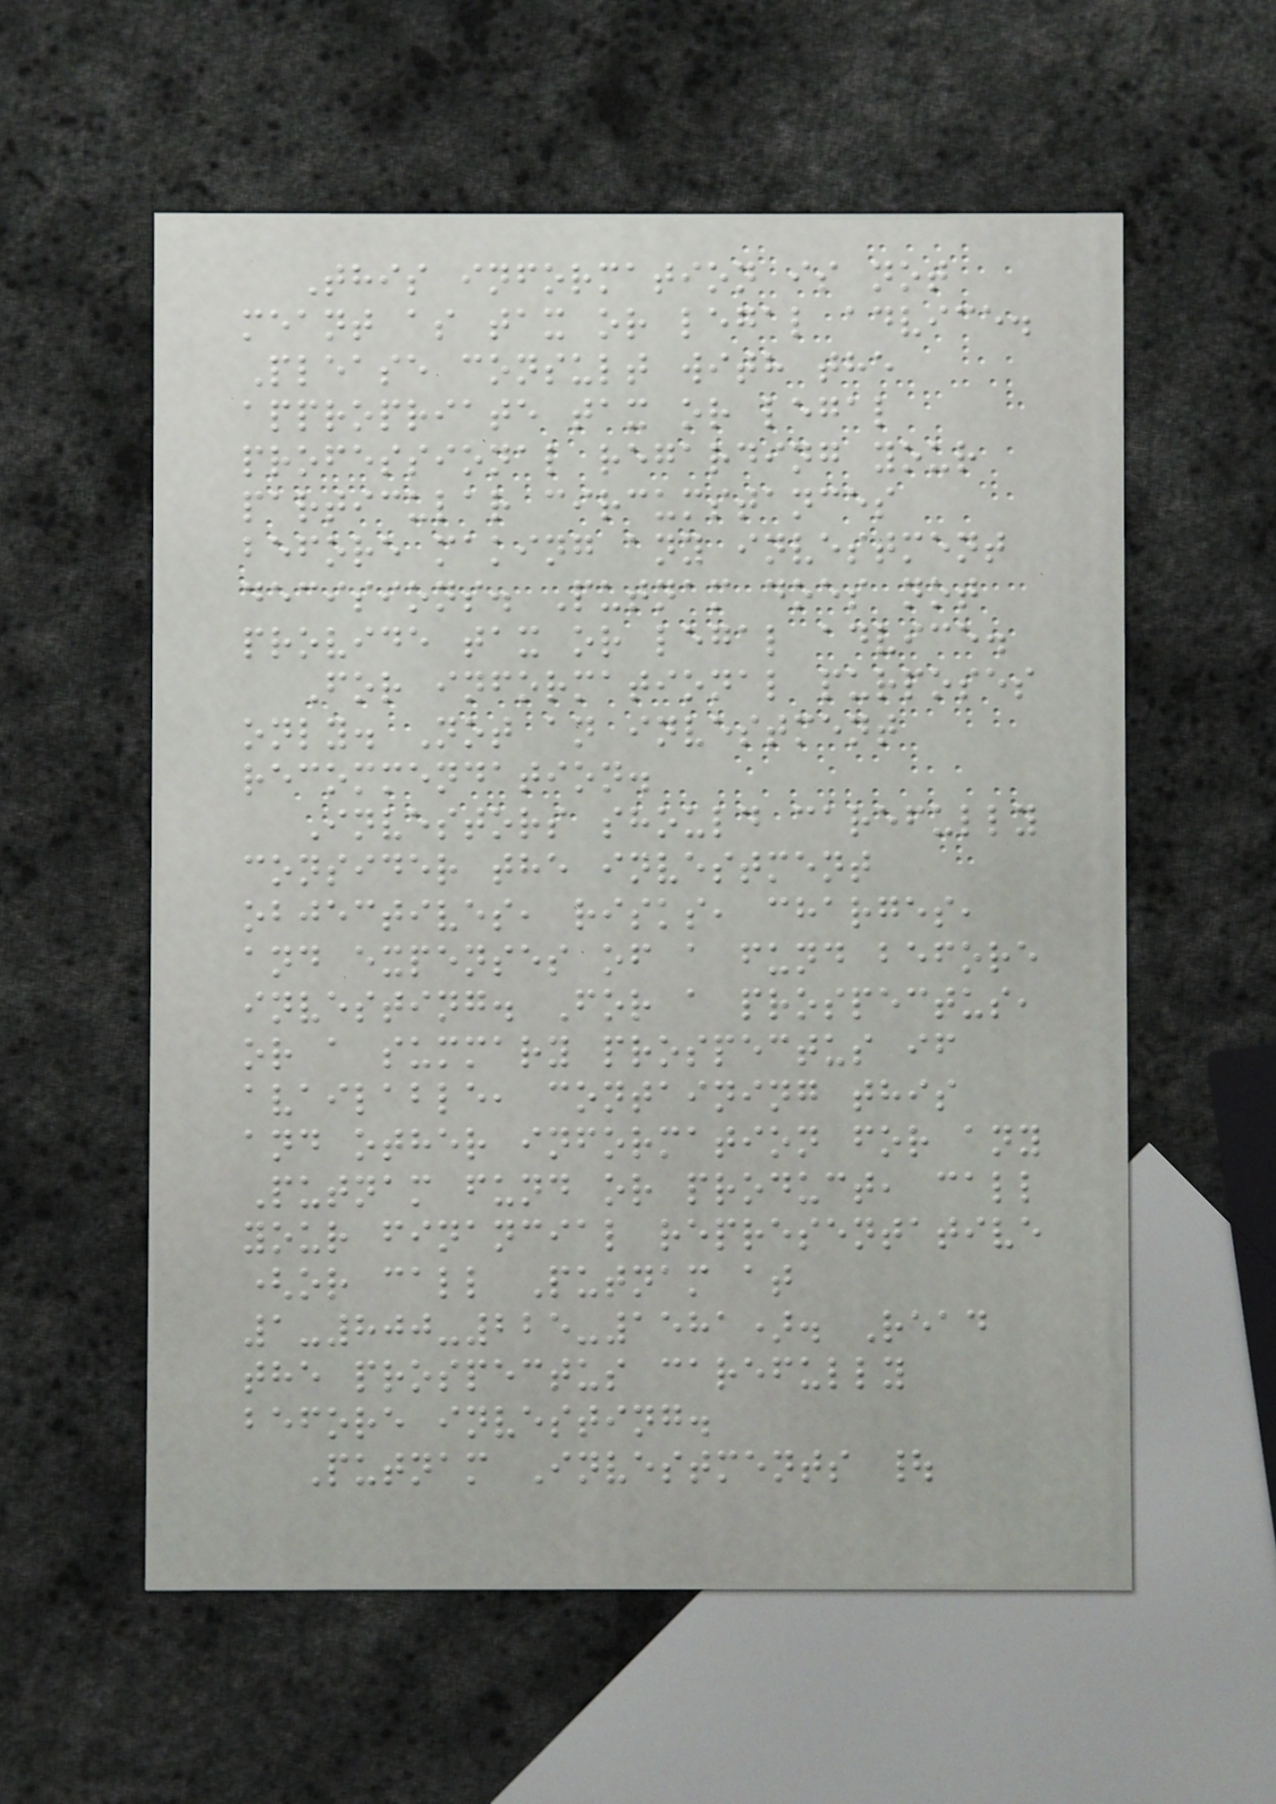This information is not
meant as tax or legal advice.
Please consult with the
appropriate tax or legal
professional regarding your
particular circumstances
before making any investment
decisions. Putnam does not
provide tax or legal advice.
For informational purposes
only. Not an investment
recommendation.
Investors should carefully
consider the investment
objectives, risks, charges,
and expenses of a fund before
investing. For a prospectus,
or a summary prospectus if
available, containing this
and other information for any
Putnam fund or product, call
your financial representative
(or call Putnam at
1-800-225-1581). Read
the prospectus carefully
before investing.
Putnam Investments |
